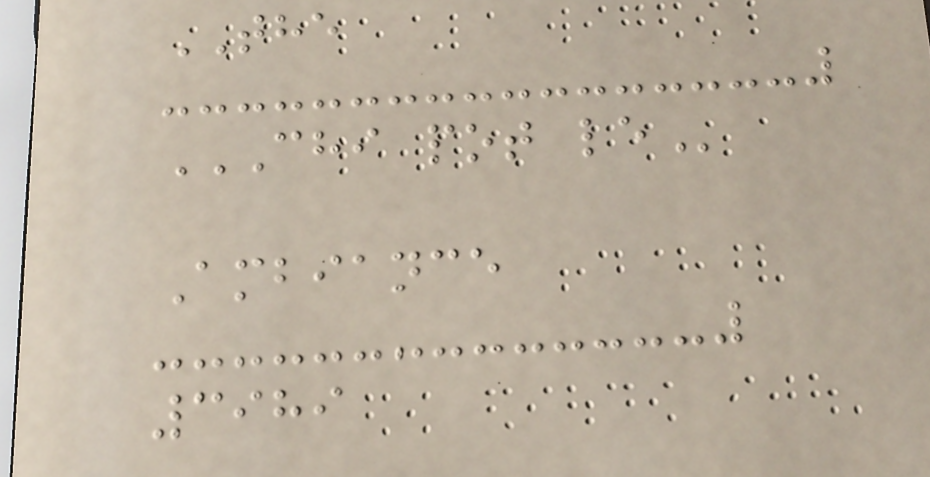THE
CHI POT LE
Ambiance
3989
